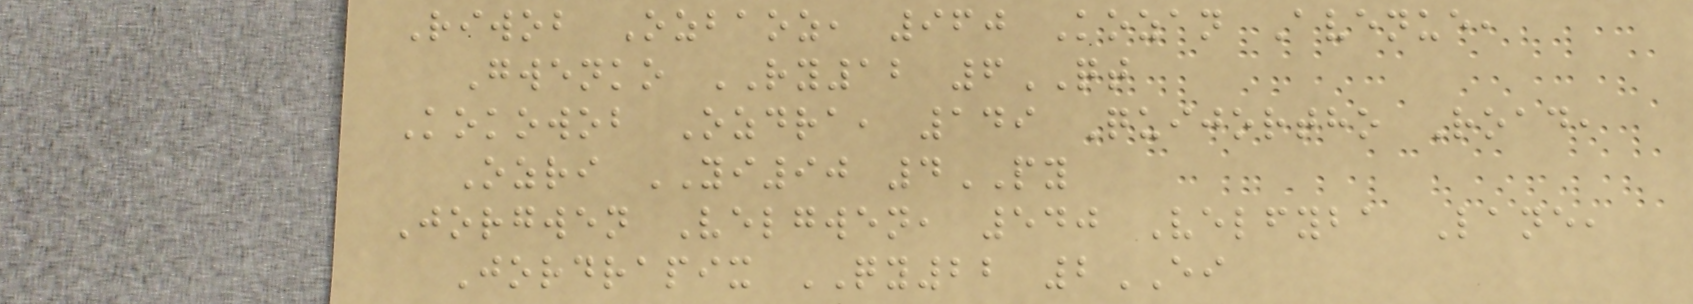Riwob Ozbaoz, 960 Kozan Avenue,
Gwenko RY12 6QT
Kokowob Ozdra, 149 Quijortho Road,
Ozri YI90 4PY
Jorgwen Velgwen, 540 Velfyba Lane,
Jordrapix QY22 2EI
